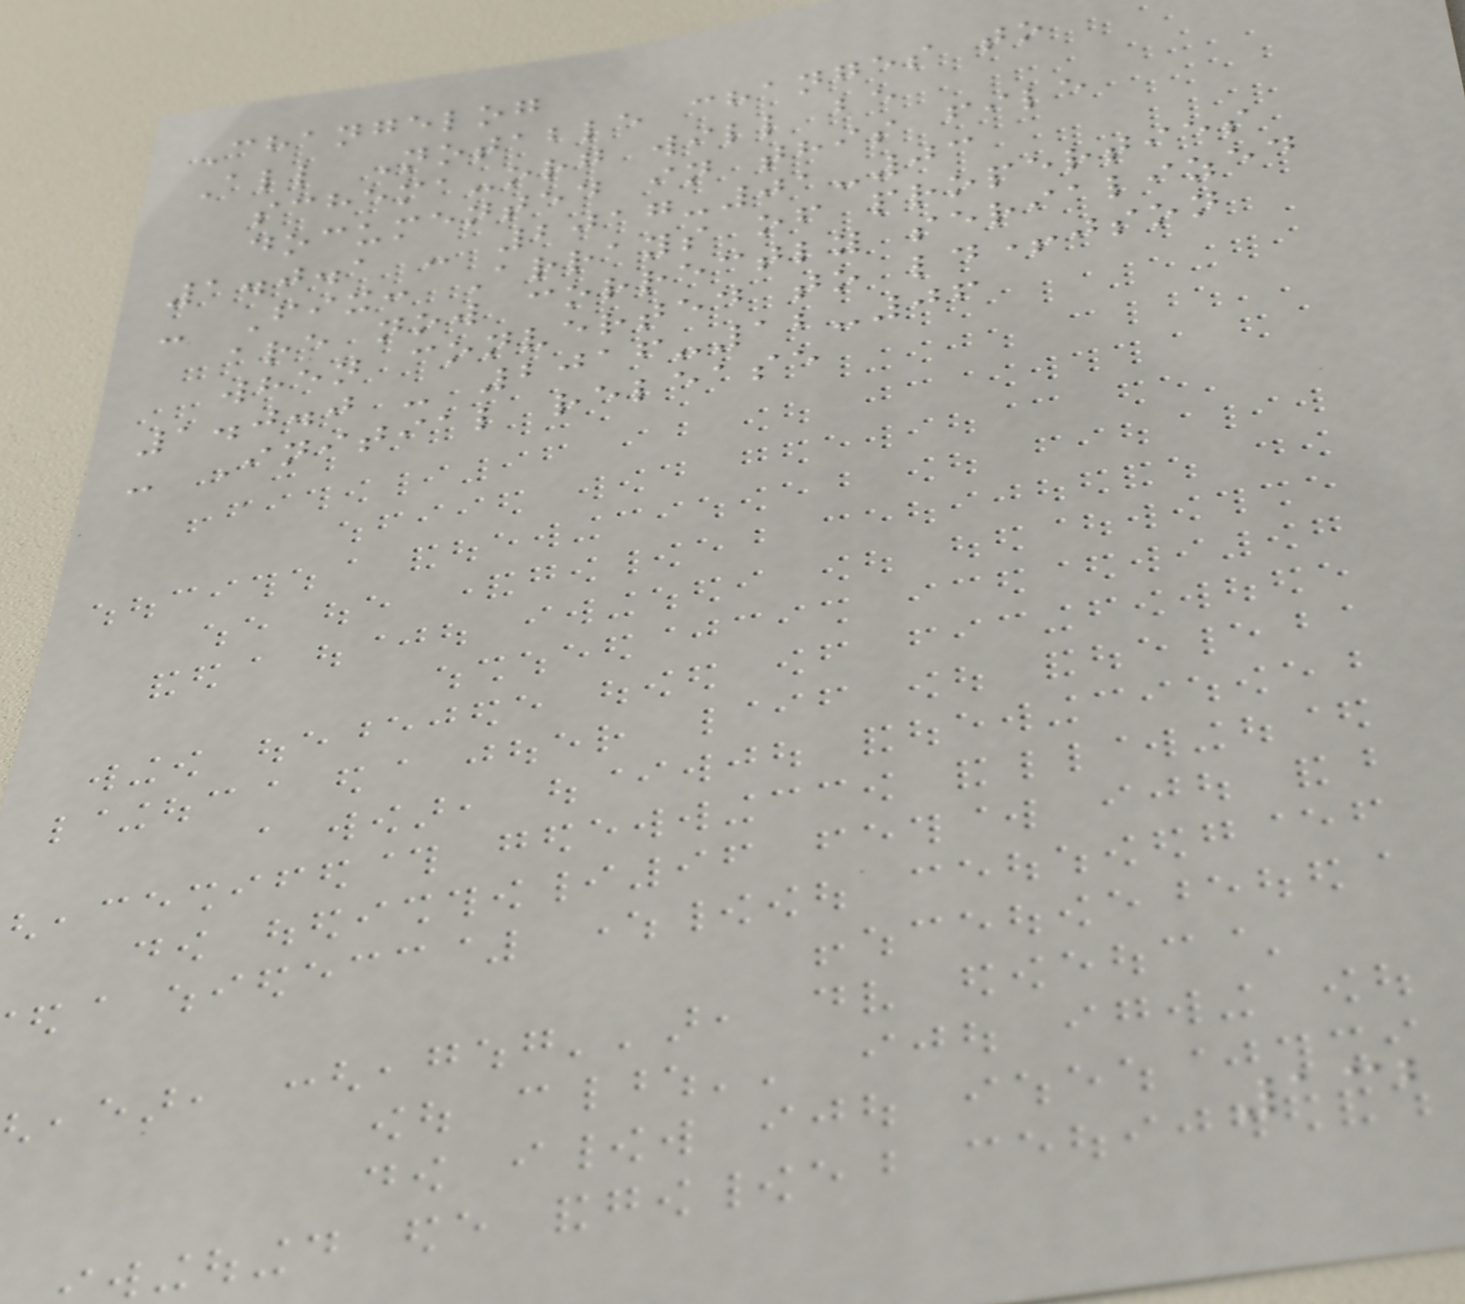Changelog
All Notable changes to
schema-org will be
documented in this file
1.0.1 - 2017-01-03
- Fix: Arrays of properties
are now correctly serialized
when converted to ld+json
1.0.0 - 2016-12-06
- Initial release
132
